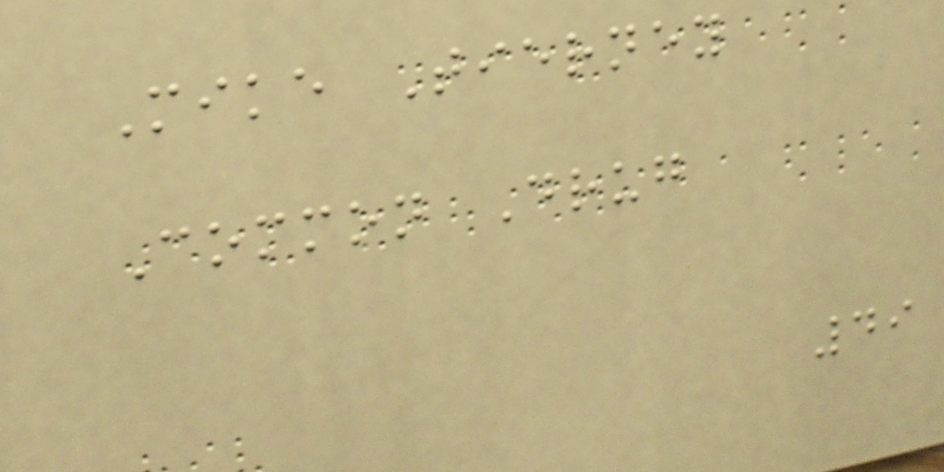Mike Tierney
Common Drug
49
